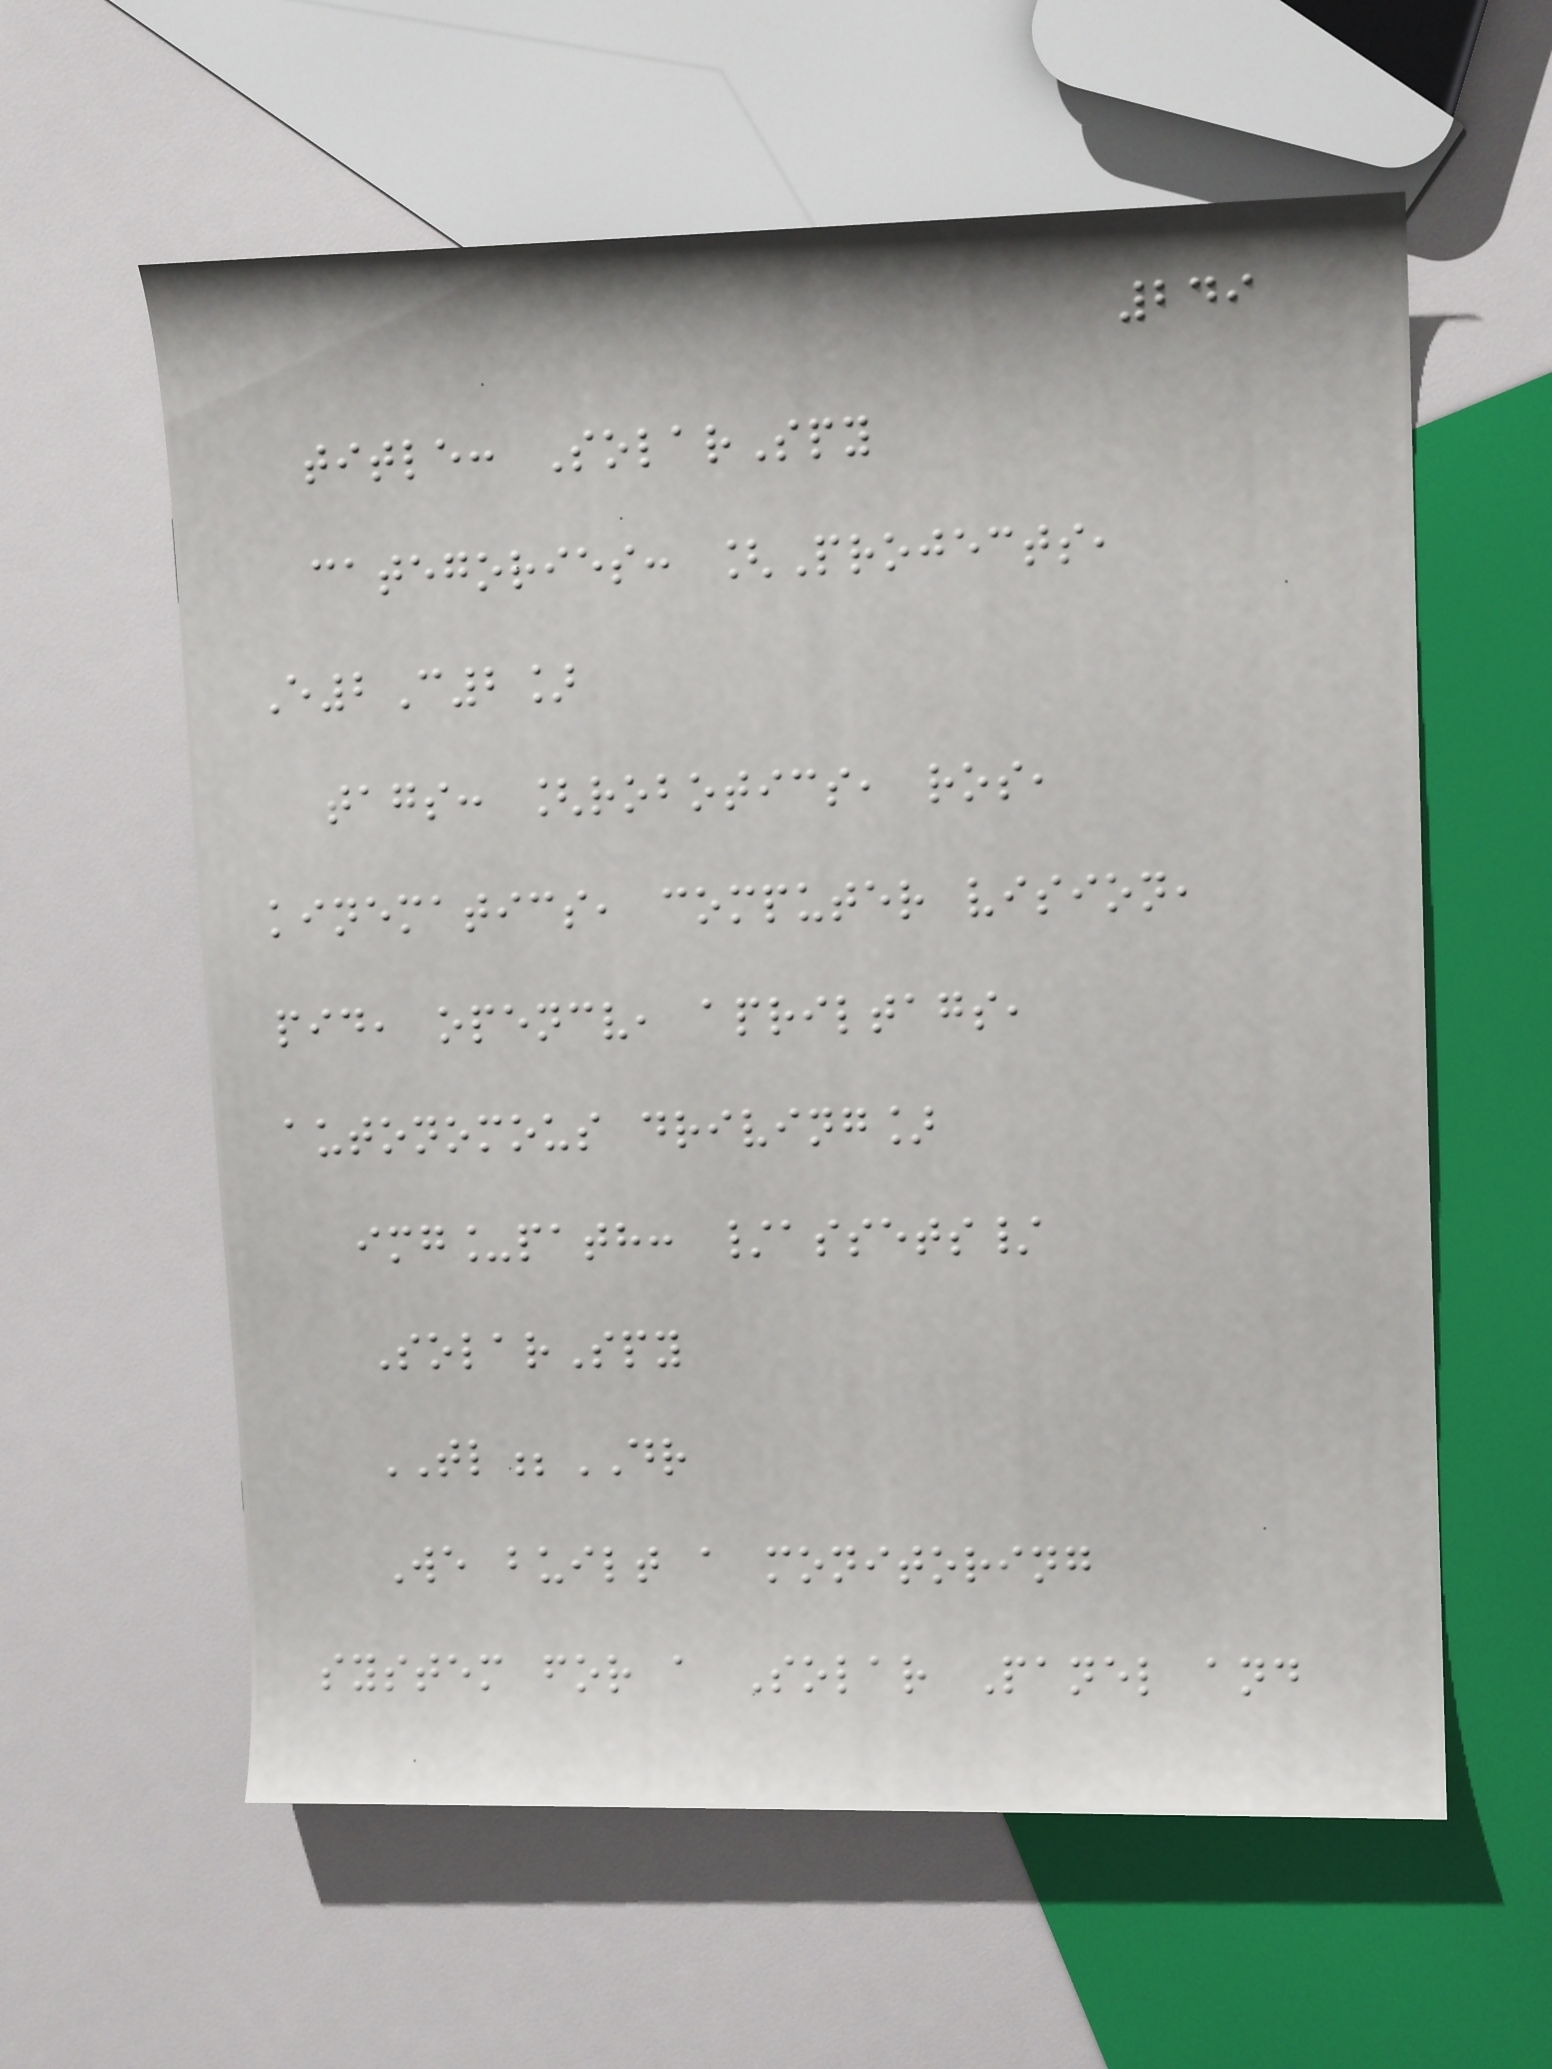249
title: SolarSpy
categories: [Projects,
E2C2]
tags: [robotics, ros,
kinematics, computer vision,
pid, opencv, apriltags,
autonomous driving]
img_path: /assets/
SolarSpy
TL;DR
We built a monitoring
system for a Solar Panel and
